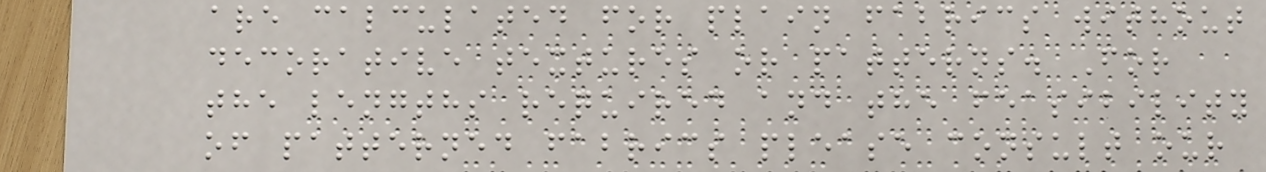are calculated for plain fabrics without
decorative textures or patterns. For
the lengths required and the feasibility
of patterned fabrics please consult our
